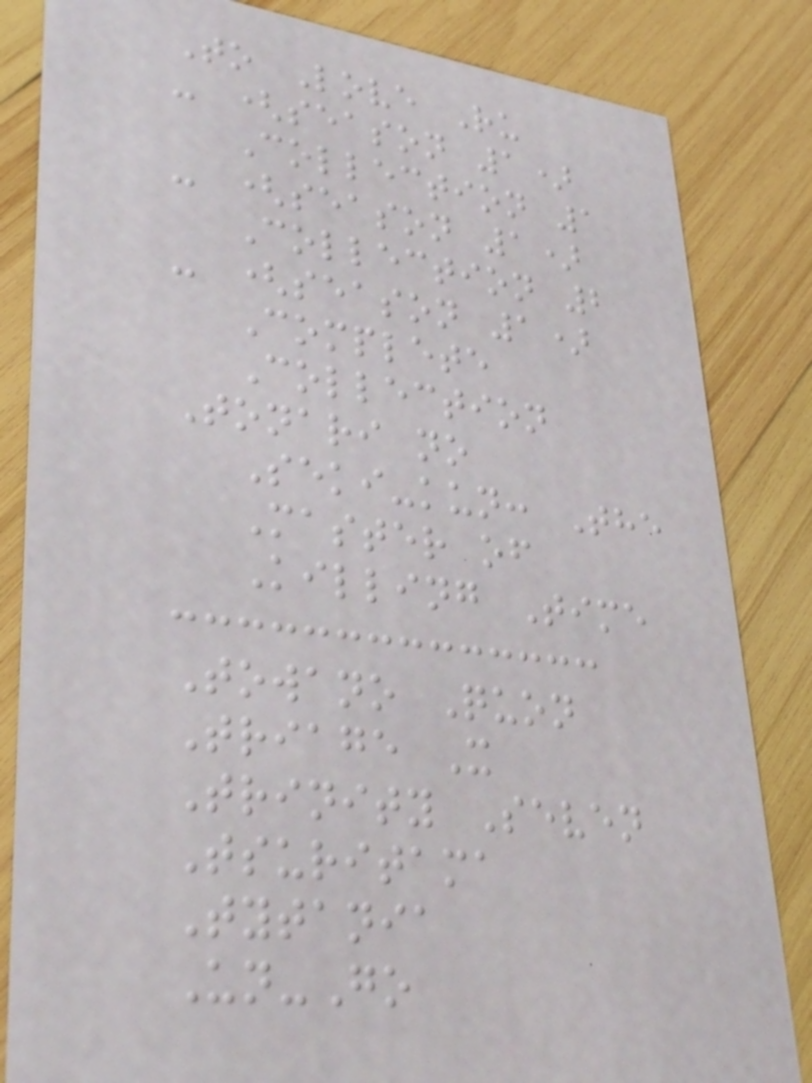To Love Ru
- (season 1)
Collection 1
- (season 1)
Collection 2
- (season 1)
Complete
Collection
Tonari no
Seki-kun: The
Master of
Killing Time
Towano Quon
Triage X
Trinity Seven
Tsuritama
Tytania
Un-Go
